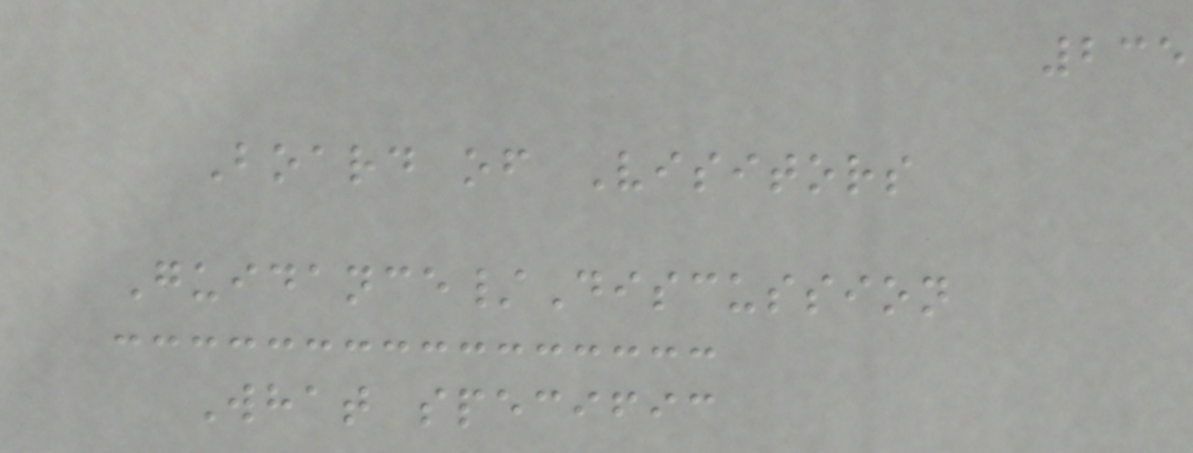235
Board of Visitors
Guidance/Discussion
What specific
